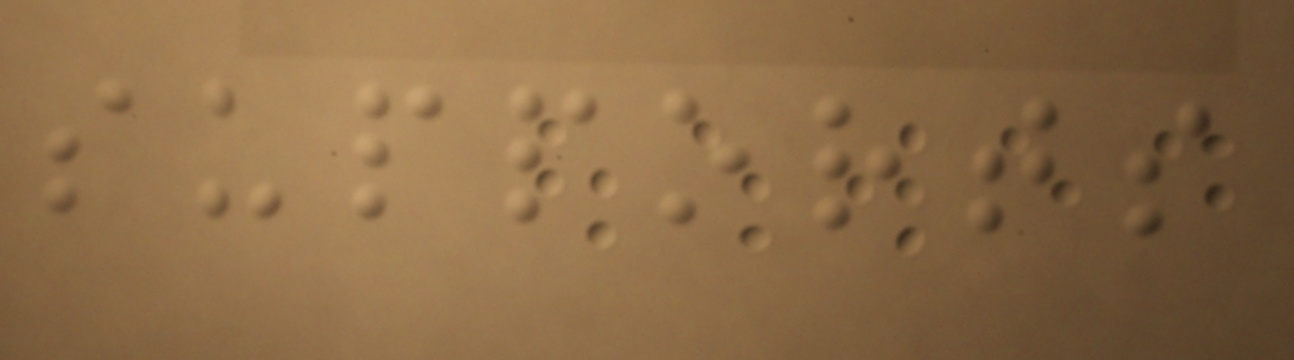supports
